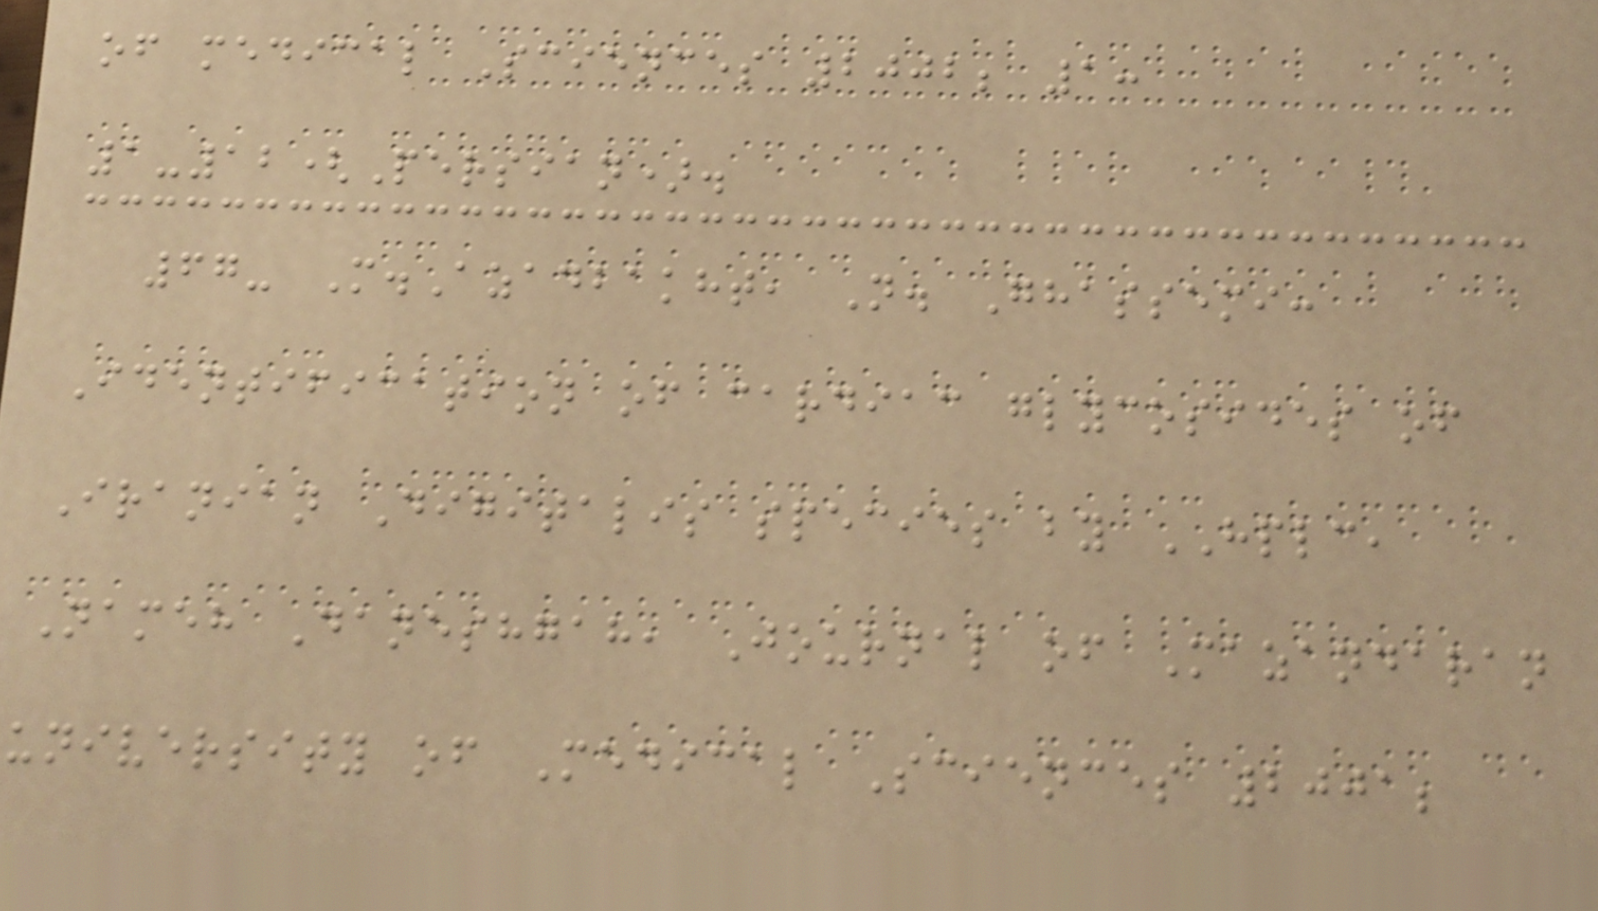of medical Sciences 2002; 1:
1-12(Persian).
67- M.Azadbakht, N. Ghassemi:
Identification of cardiac glycosides of
Iranian Digitalis species by HPLC,
Nameh Daneshgah, Journal of Mazandaran
university of Medical Sciences 2001;
